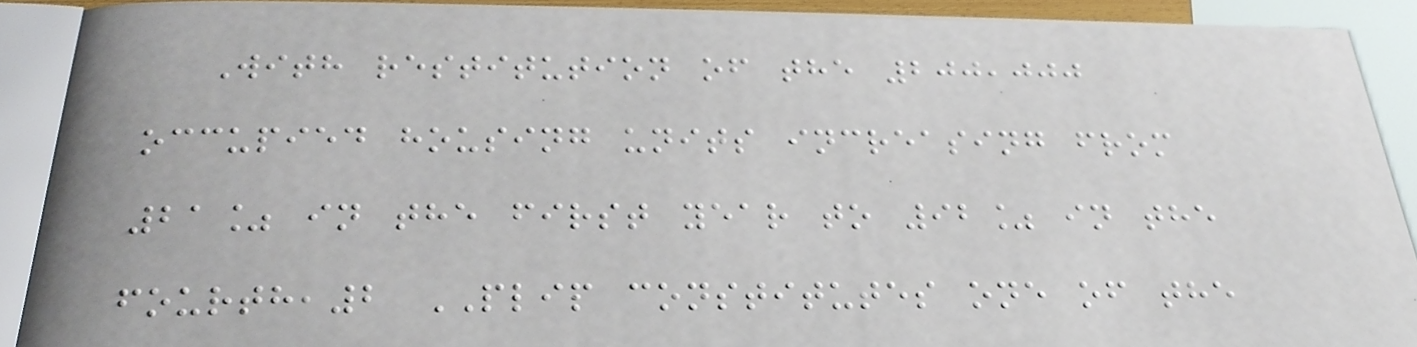With restitution of the 200,000
occupied housing units increasing from
21% in the first year to 92% in the
fourth,2 PLIP constitutes one of the
